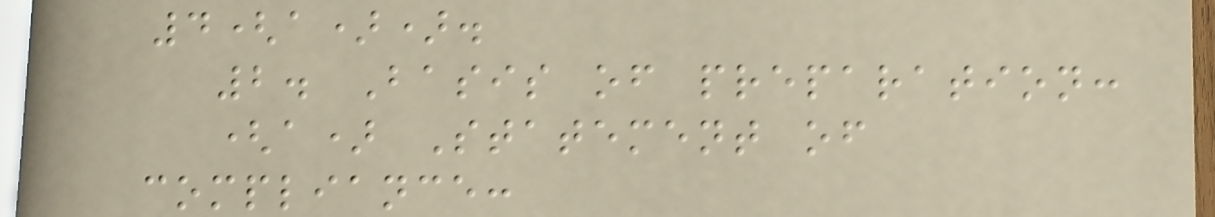4(a)).
2. Basis of preparation:
(a) Statement of
compliance:
